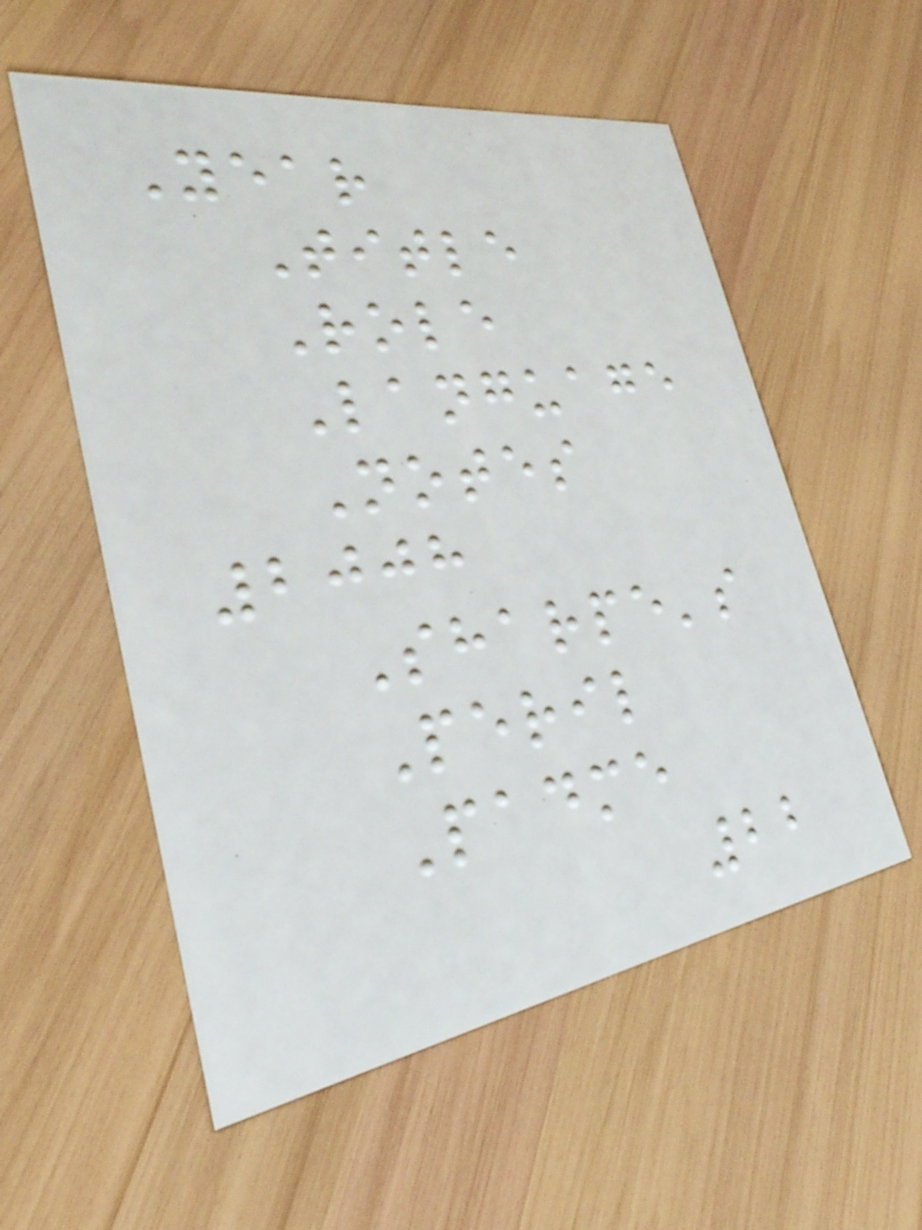Year
Title
Role
Language
Notes
2008
Sharpe's
Peril
Padme
22
